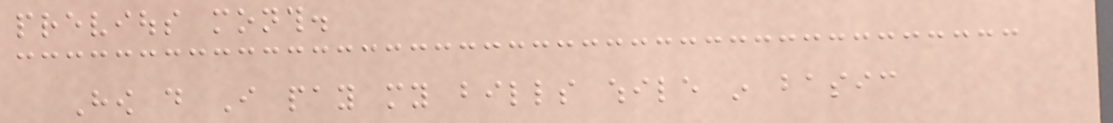previous month.
How do I pay my bills while in basic
